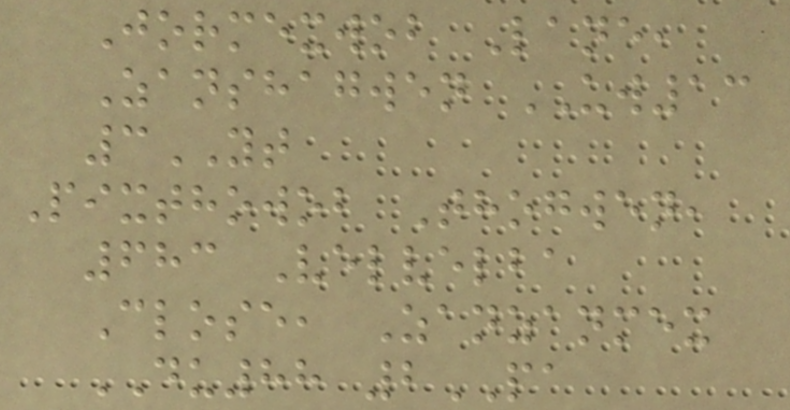Jormexwob Lane,
Zanshagwen UW13
3YT
Pixthowob Thogwen,
683 Velvelba
Close, Zanzanmex
DU88 2PA
